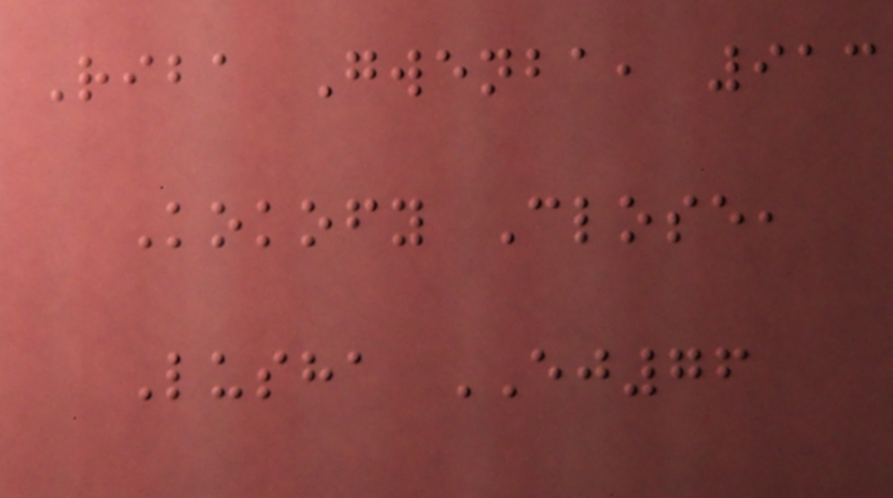Riba Gwenba, 913
Kokofy Close,
Lusha EJ76
